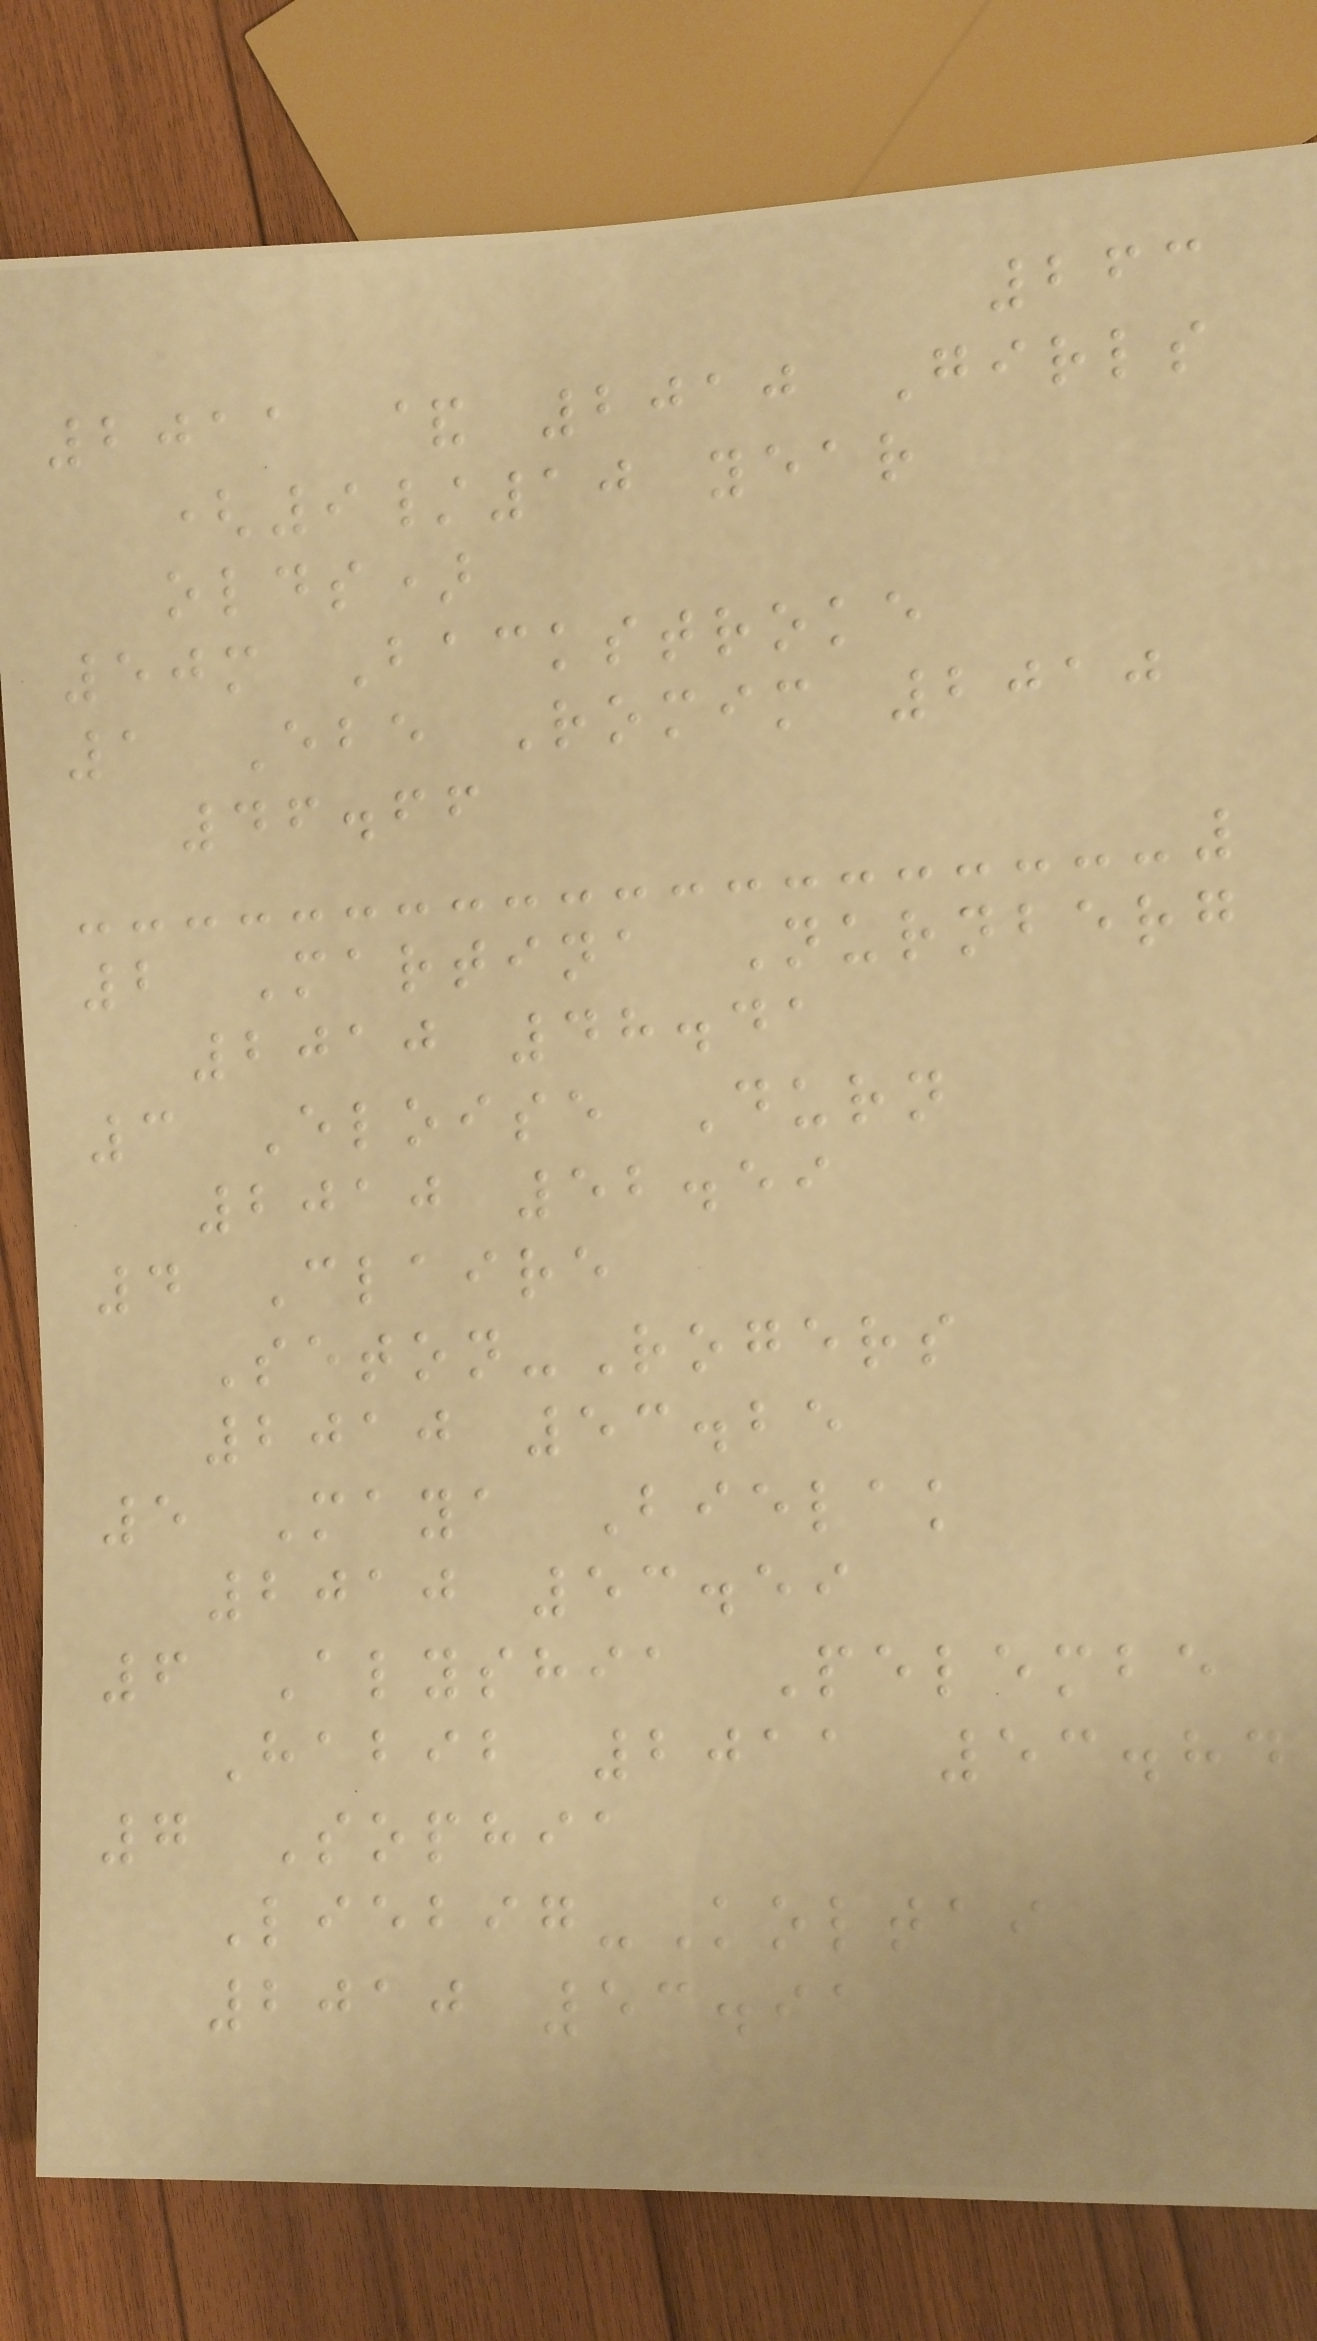263
2011 & 2010 Girls
(9/10 year
olds)
50m Backstroke
1 Ebe Romim 2010
46.66
2 Martina Nurnberg
2010 48.41
3 Eloise Durn
2010 52.59
4 Claire
Seton-Rogers
2010 53.25
5 Maya Bielak
2010 53.59
6 Alyshia Pelembe
Habib 2011 53.84
7 Sophia
Liebig-Koltai
2010 53.91
